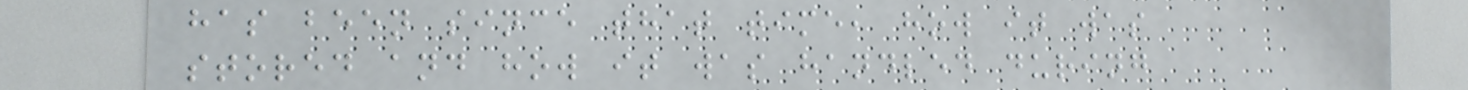has been since that time, how it was
stored and how it was handled during
